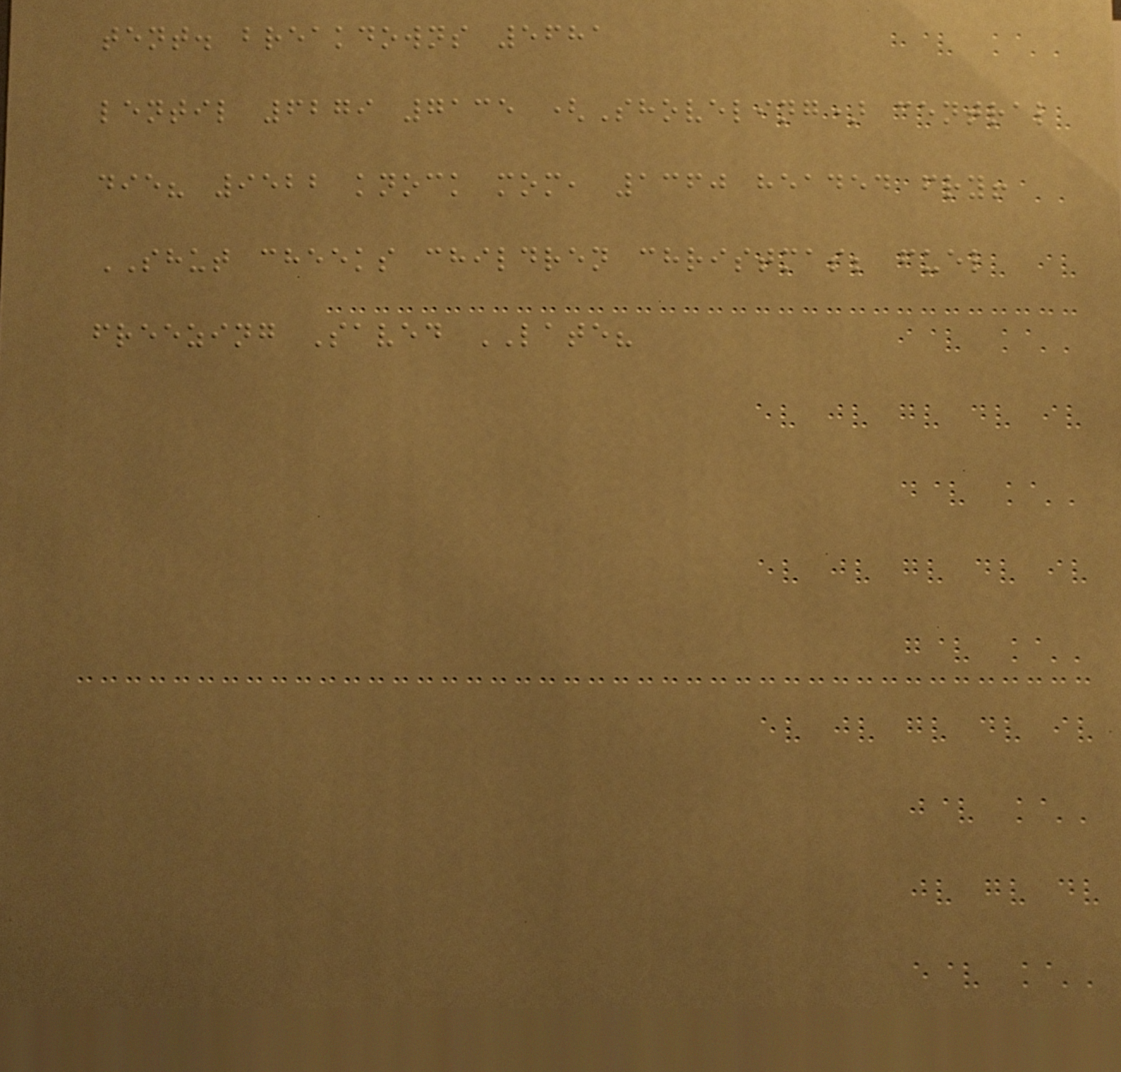tent. breakdowns 5681
lentil 6279 7135 (Shoveling) central
die? 9522 knock mom, 1360 headed fry!
SHUT cheeks children christmas; fuel
freezing Saved LATE?
